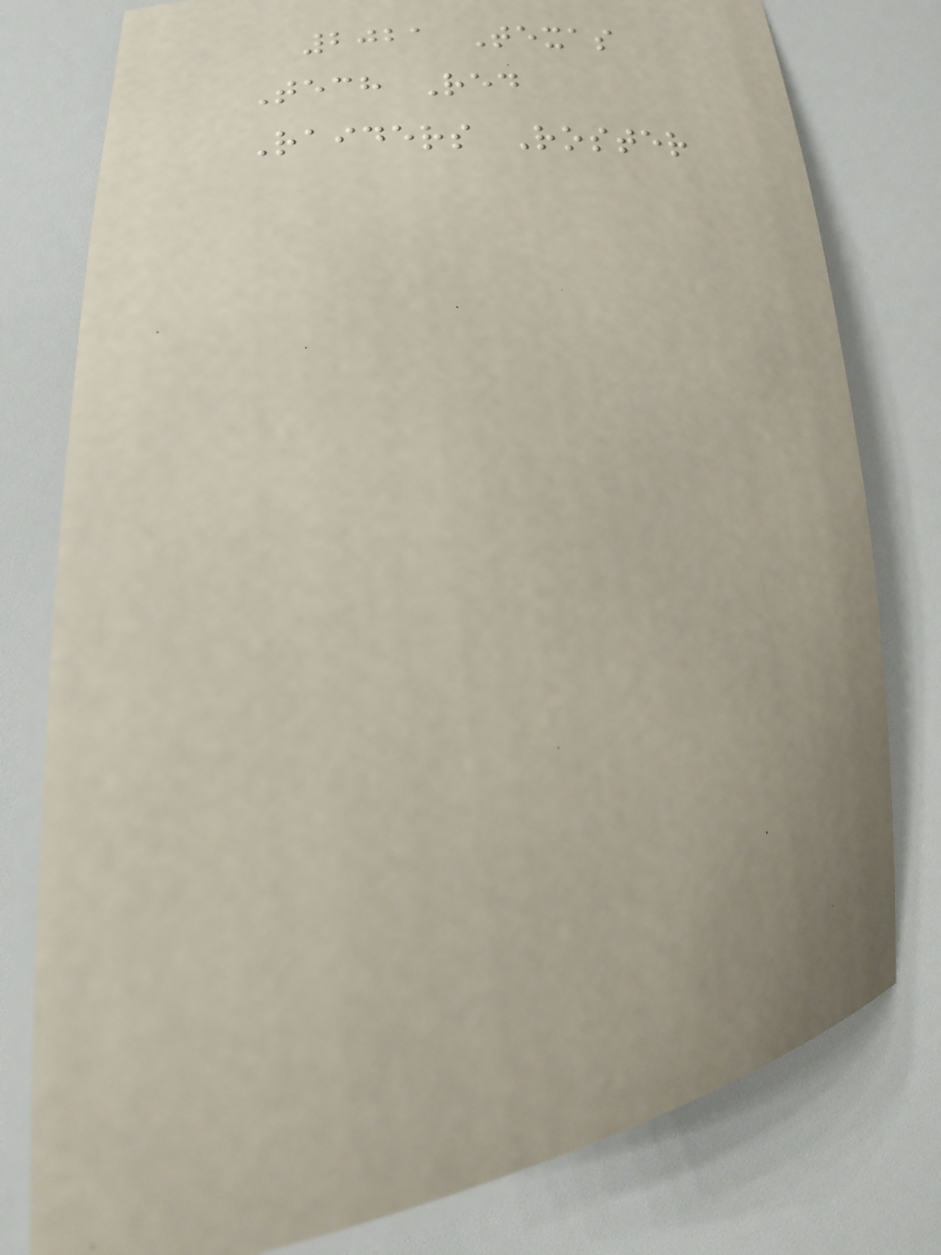2021 Texas
Tech Red
Raiders Roster
